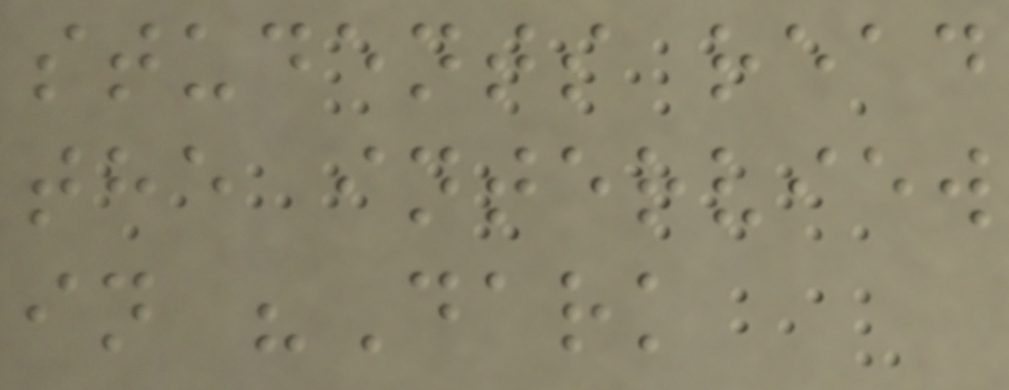students read
the interview
in "Dark
